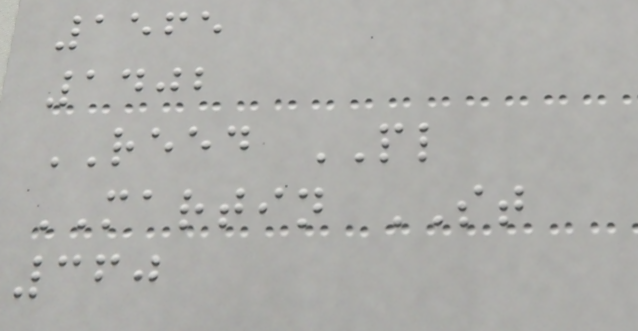1565
1402
REED PL
MARTIN ST
360
